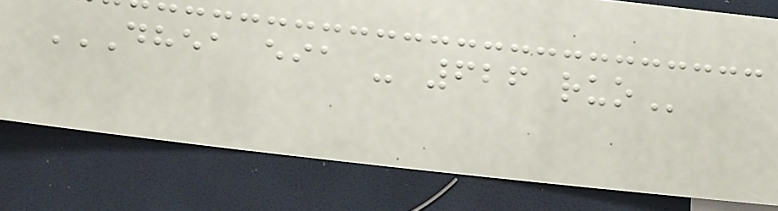DHEA EIA - 626 RUO
